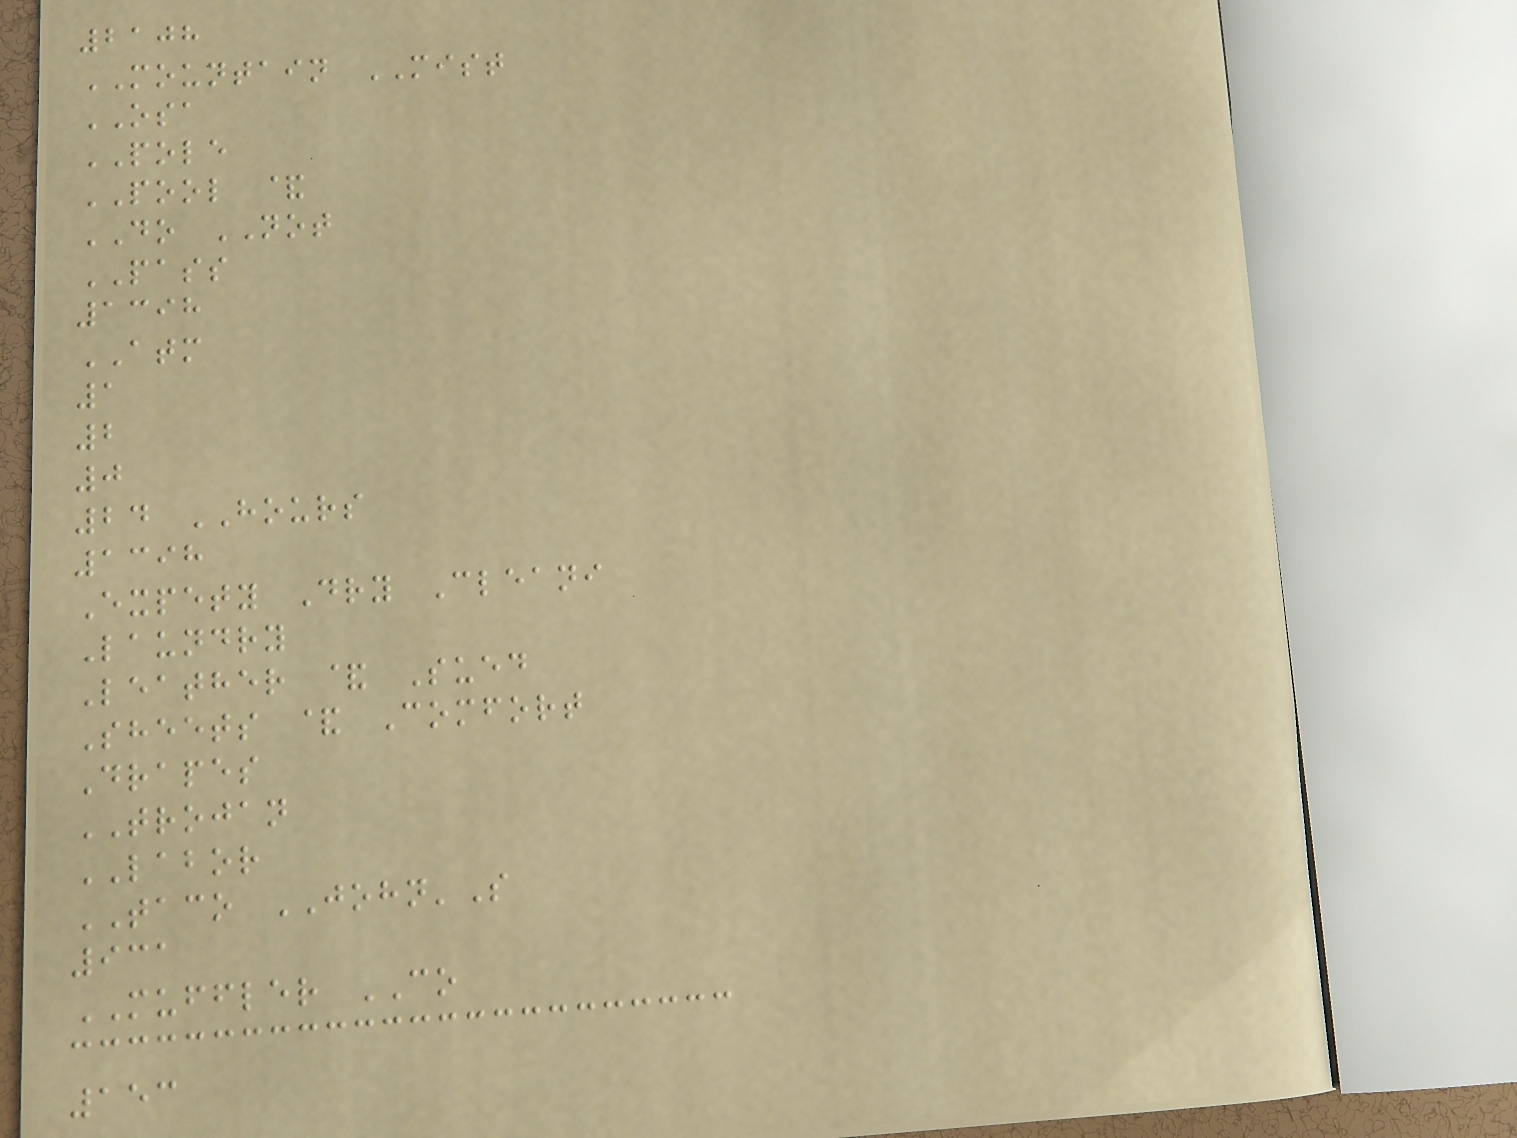2108
MOUNTAIN MIST
OSA
POLE
POOL &
DO NOT
PASS
1398
ATM
1
2
0
24 HOURS
1398
Expety Dry Cleani
Laundry
Leather & Sued
Sheets & Comfort
Drapes
TROJAN
LABOR
TACO JOHN'S
931
MUFFLER CO
153
